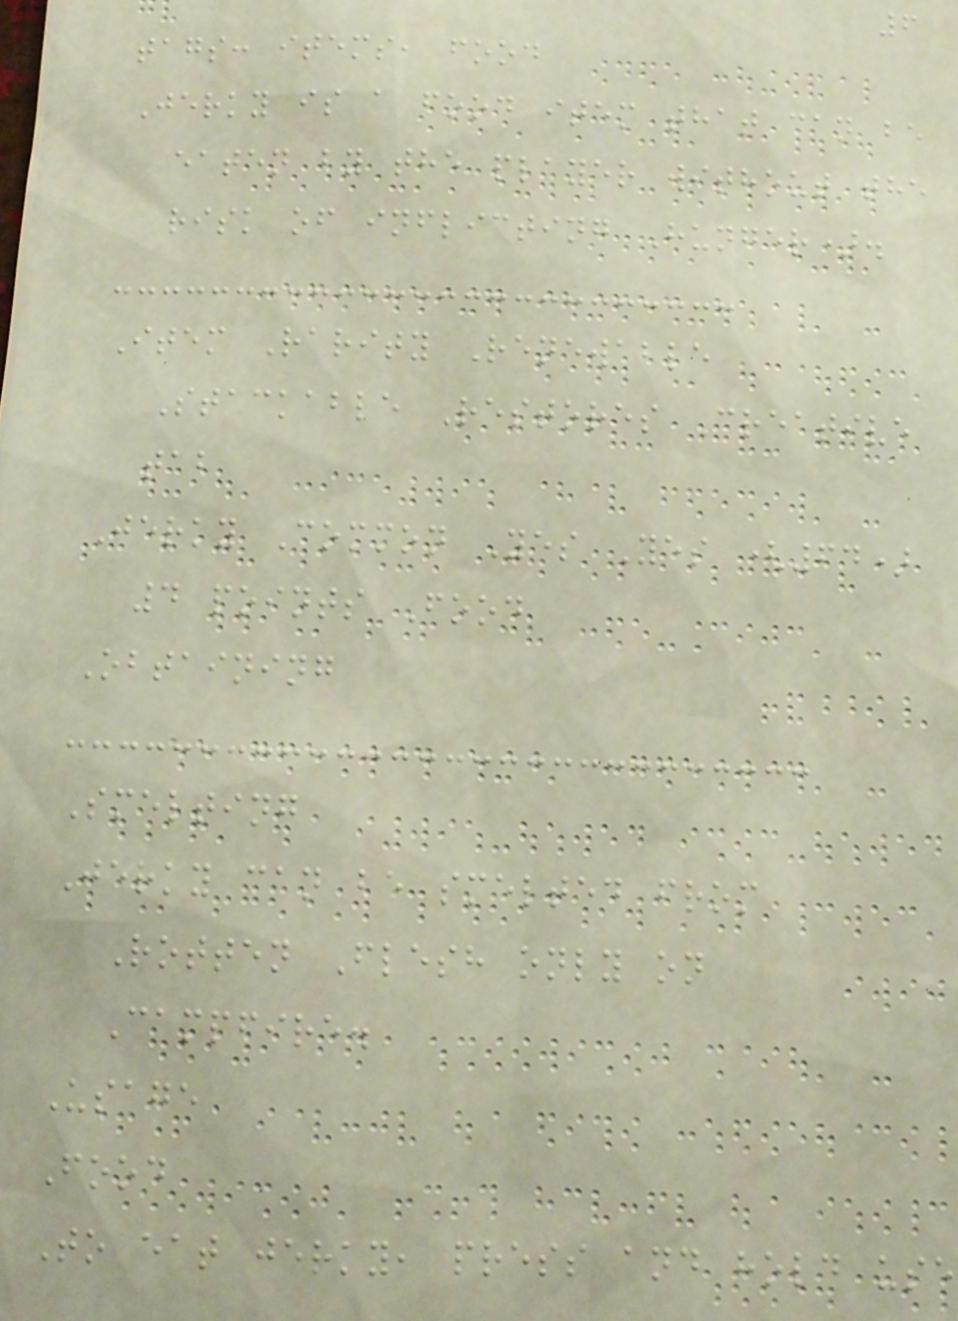6
tags: items, food
Jerky is a food item that can be
eaten by the player without the
risk of inflicting Hunger).
Item Rarity Renewable
Stackable Restores Creative
tab
Jerky Common Yes Yes (64)
4 points Food
Obtaining
Smelting
Jerky can be smelted from
Rotten Flesh only on
Campfire.
Usage
Food
To eat jerky, press and hold use
